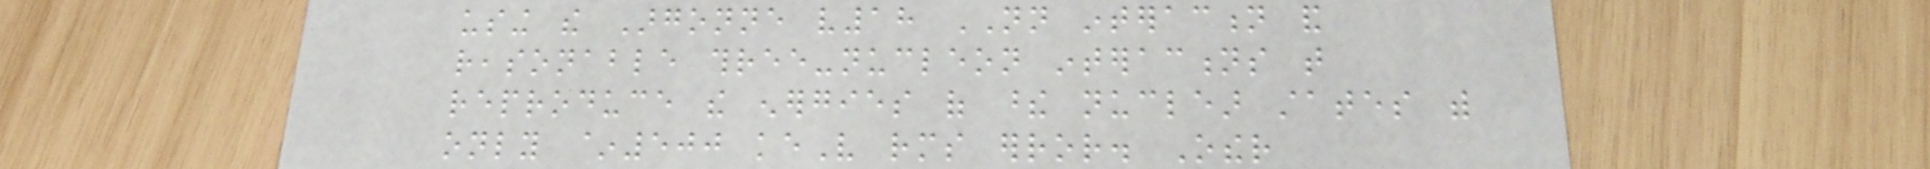using the Argonne v18 NN interaction and
reasonable three-nucleon interactions that
reproduce the energies of these nuclear states with
only ~500 keV rms error. Other
